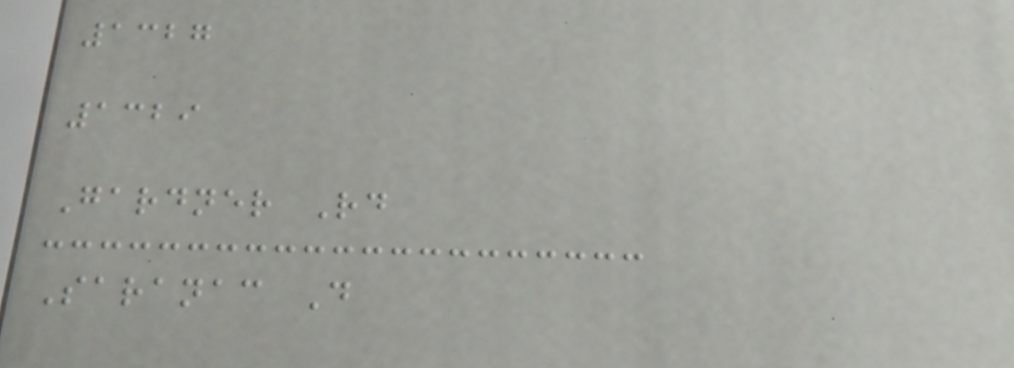1327
1329
Gardner Rd
Saranac D
